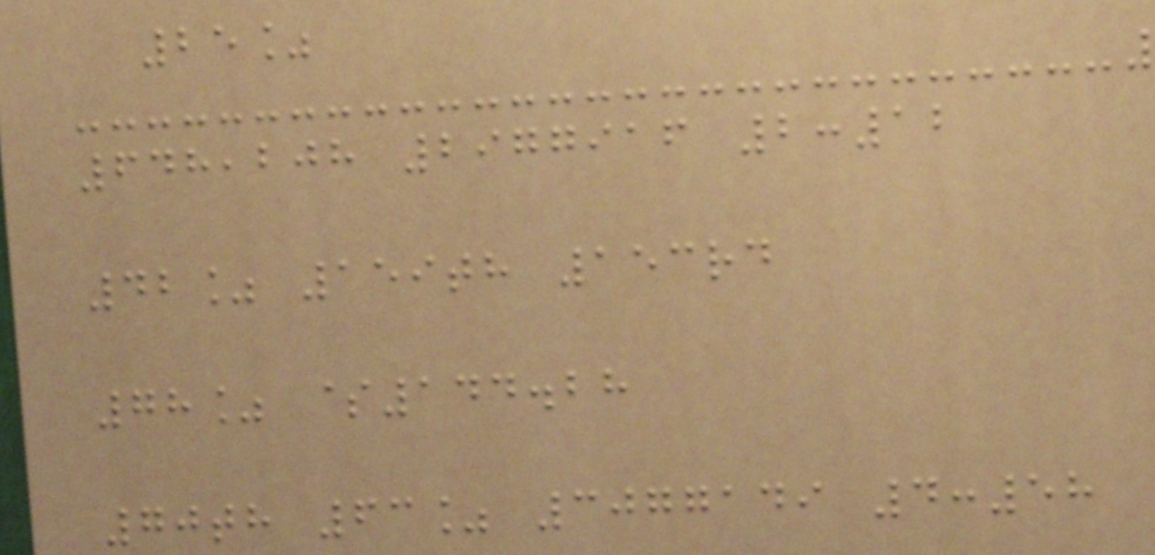25%
648,208 2977916 2:12
42% 159th 153rd
78% $144.28
70th 63% 3077149 4:58
